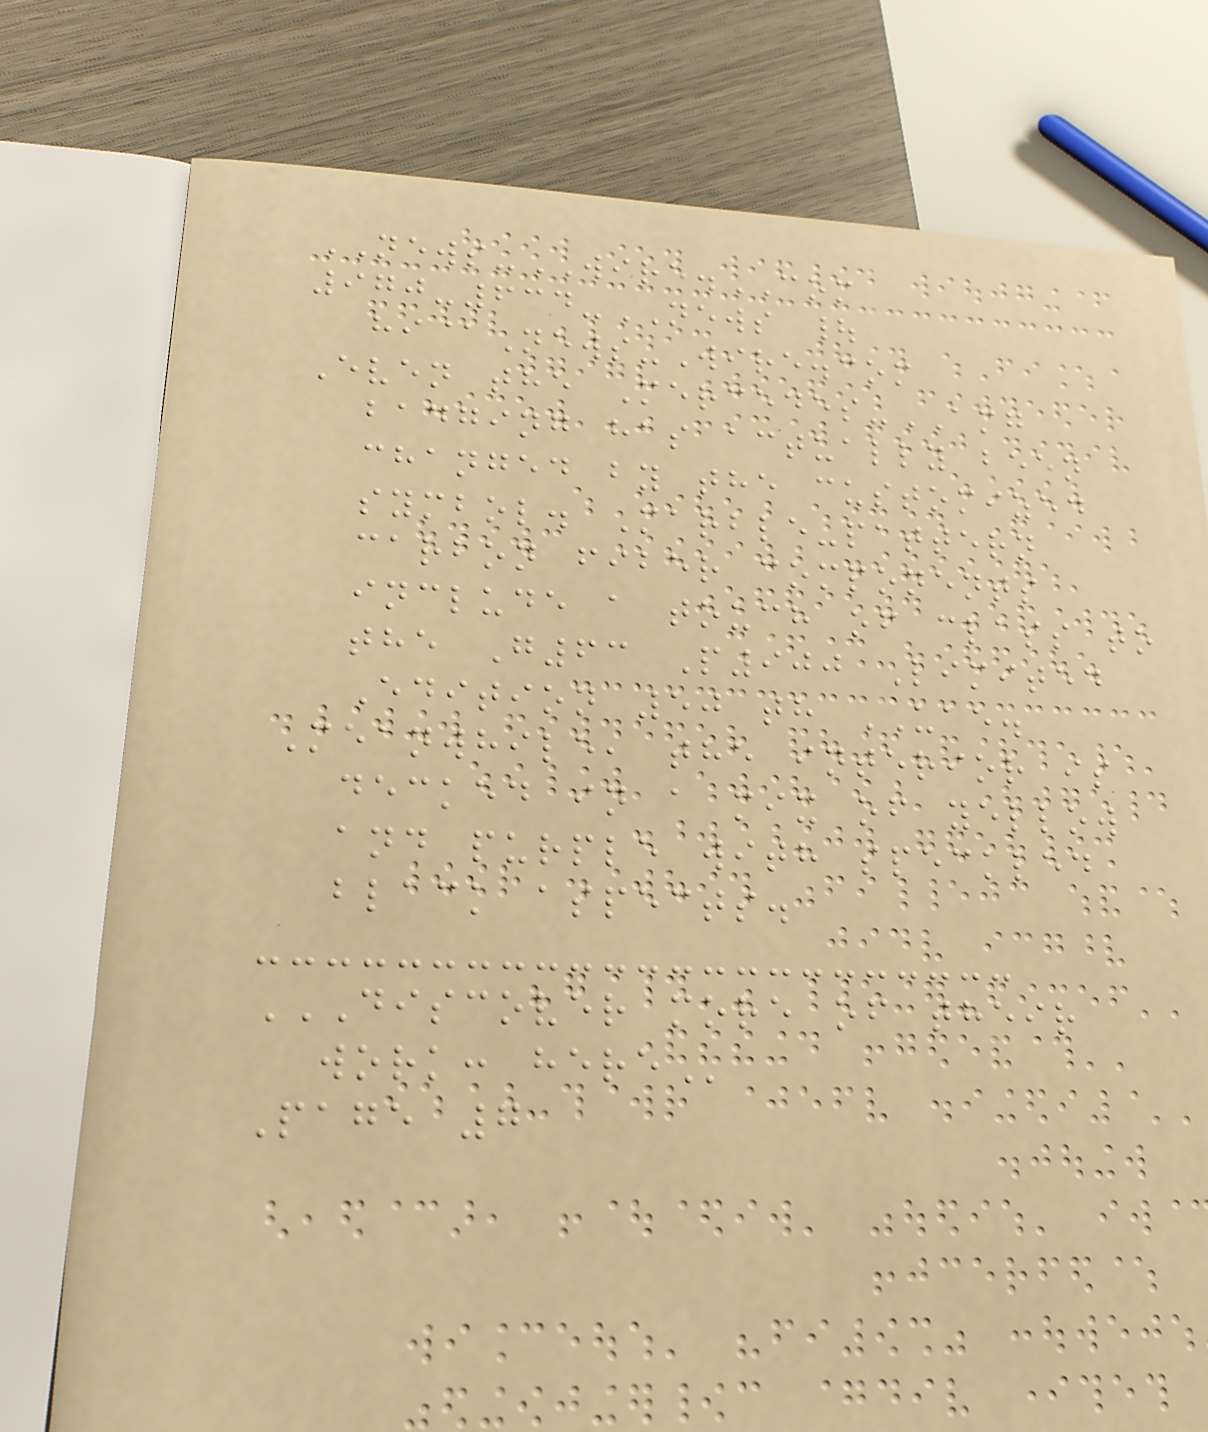NEWS-WIRE.COM
970-634-NEWS |
hi@News-Wire.com
Even the Mercedes-AMG
badging has actually been
changed by the customized
symbol. Marble-pattern
carbon fiber components
include a touch of class to
the G63 P900 Limited
Edition 50 th UAE.
Meanwhile, the interior is
decked in a mix of yellow
and purple with speckled
black aspects.
DISCOVER MORE OF THEIR
WORK: HERE
Page 7
